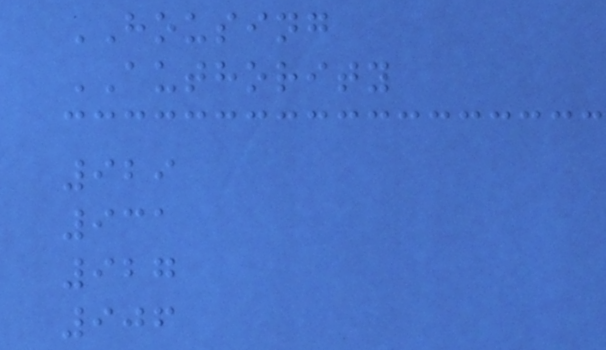HOUSING
AUTHORITY
929
931
927
906
